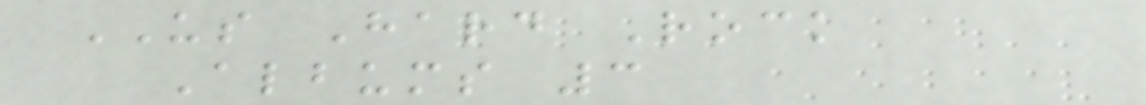US Hard Rock
Albums 3
